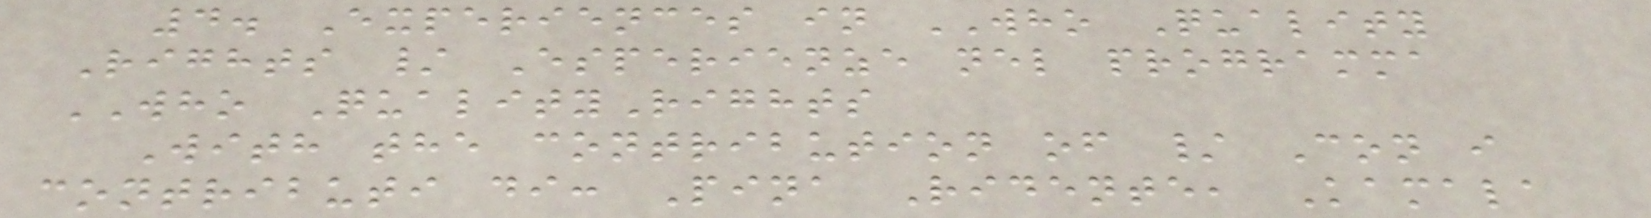4. Experiences in WHO Quality
Rights / Esperienze nel programma
WHO QualityRights
With the contribution of / Con i
contributi di: Pina Ridente, Kamala
